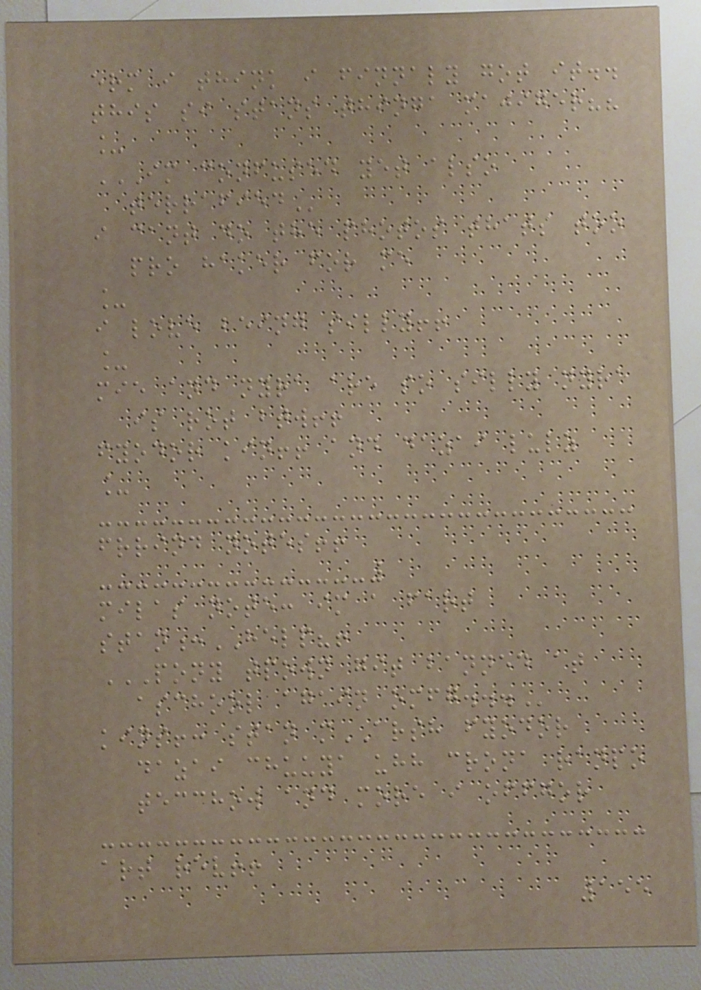erm i think i finnaly got it..
this si stans thinga majiger??
_
IM CONFUSED YET ALSO
TERRAFIED
i cant do the photos thats too
pro haker for me
_
i love being silly!!
_
mie and nyra are so silly nyra
is rot btw!!
fyodor kin!! and dazai lulz
_
frrind notes!!
milas note: im a fart
stan:HELP?!
PONY TPOWN GIT BANNED AT
ASCHOOL AGAIN OMFG...
kins!: stan mARSH fyodor
dazai chuuya uhh crona ranpo
tecchow and more i offgor
art rev!!
155
